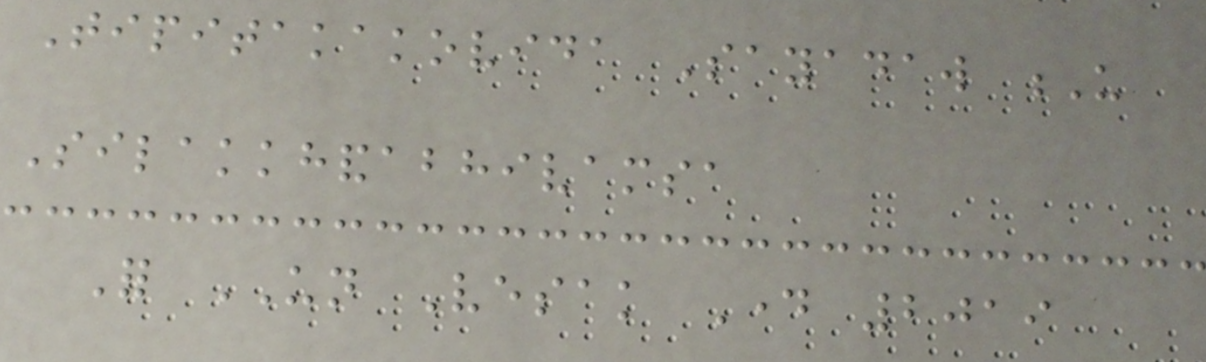Tipitakakovida Sayadaw U
Silakkhandabhivamsa
For UN Vesak Day 2019
